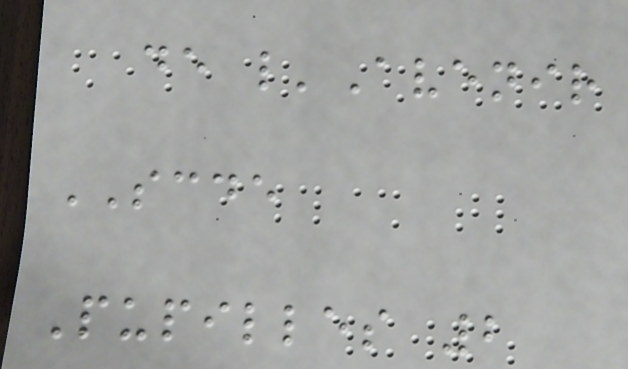de l'Avenir
SCDE
Pupilles 2
